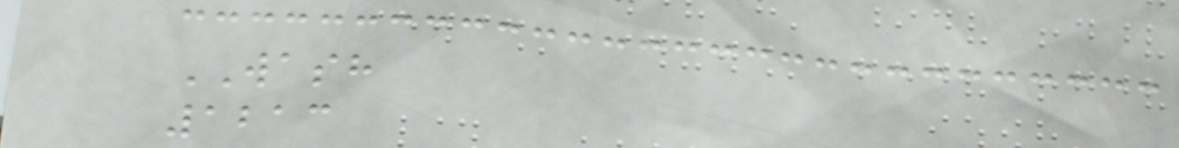WASH
1213
